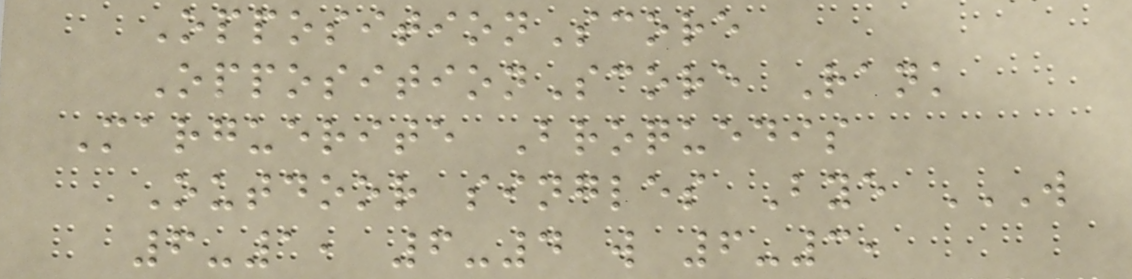OppositionScore
OppositionScore Rank
Marguerite Broquedis
Outdoor singles Bye W
6-1, 6-4 W 6-3,
